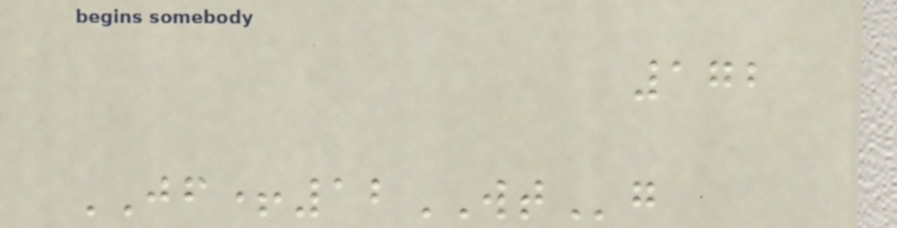172
JF+12WTg
